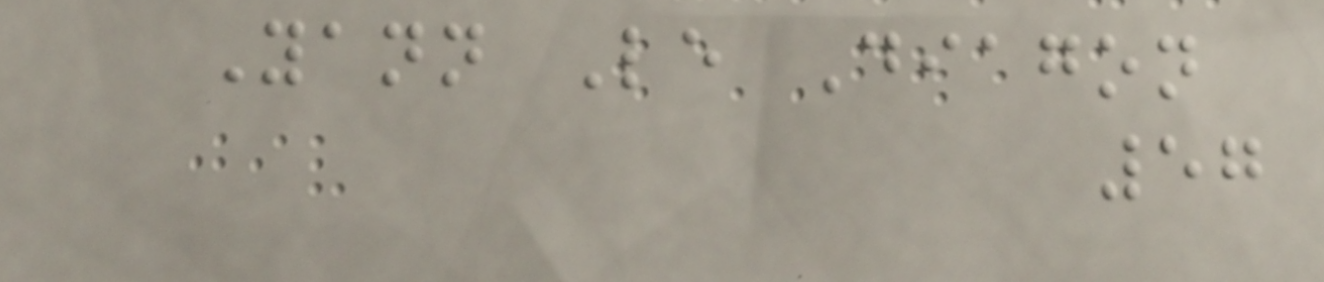Yann Le Diagon
57
